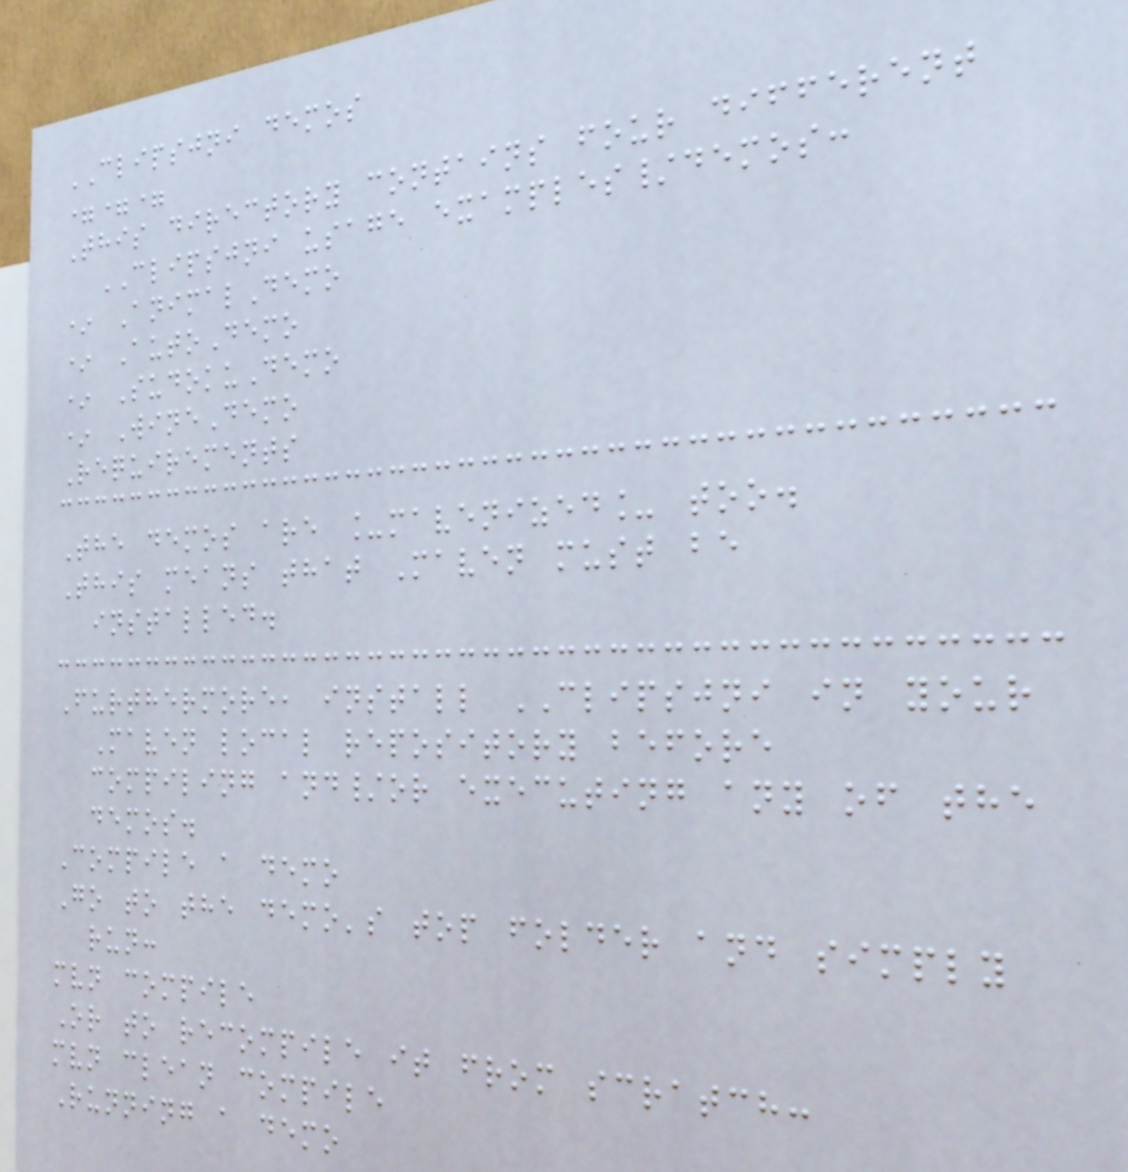CLIPSJNI demos
===
This directory contains four different
CLIPSJNI usage examples/demos:
* AnimalDemo
* AutoDemo
* SudokuDemo
* WineDemo
Requirements
The demos are _mavenized_ too.
This means that Maven must be
installed.
Furthermore, install CLIPSJNI in your
Maven local repository before
compiling and/or executing any of the
demos.
Compile a demo
Go to the demo's top folder and simply
run:
mvn compile
Or to recompile it from scratch:
mvn clean compile
Running a demo
